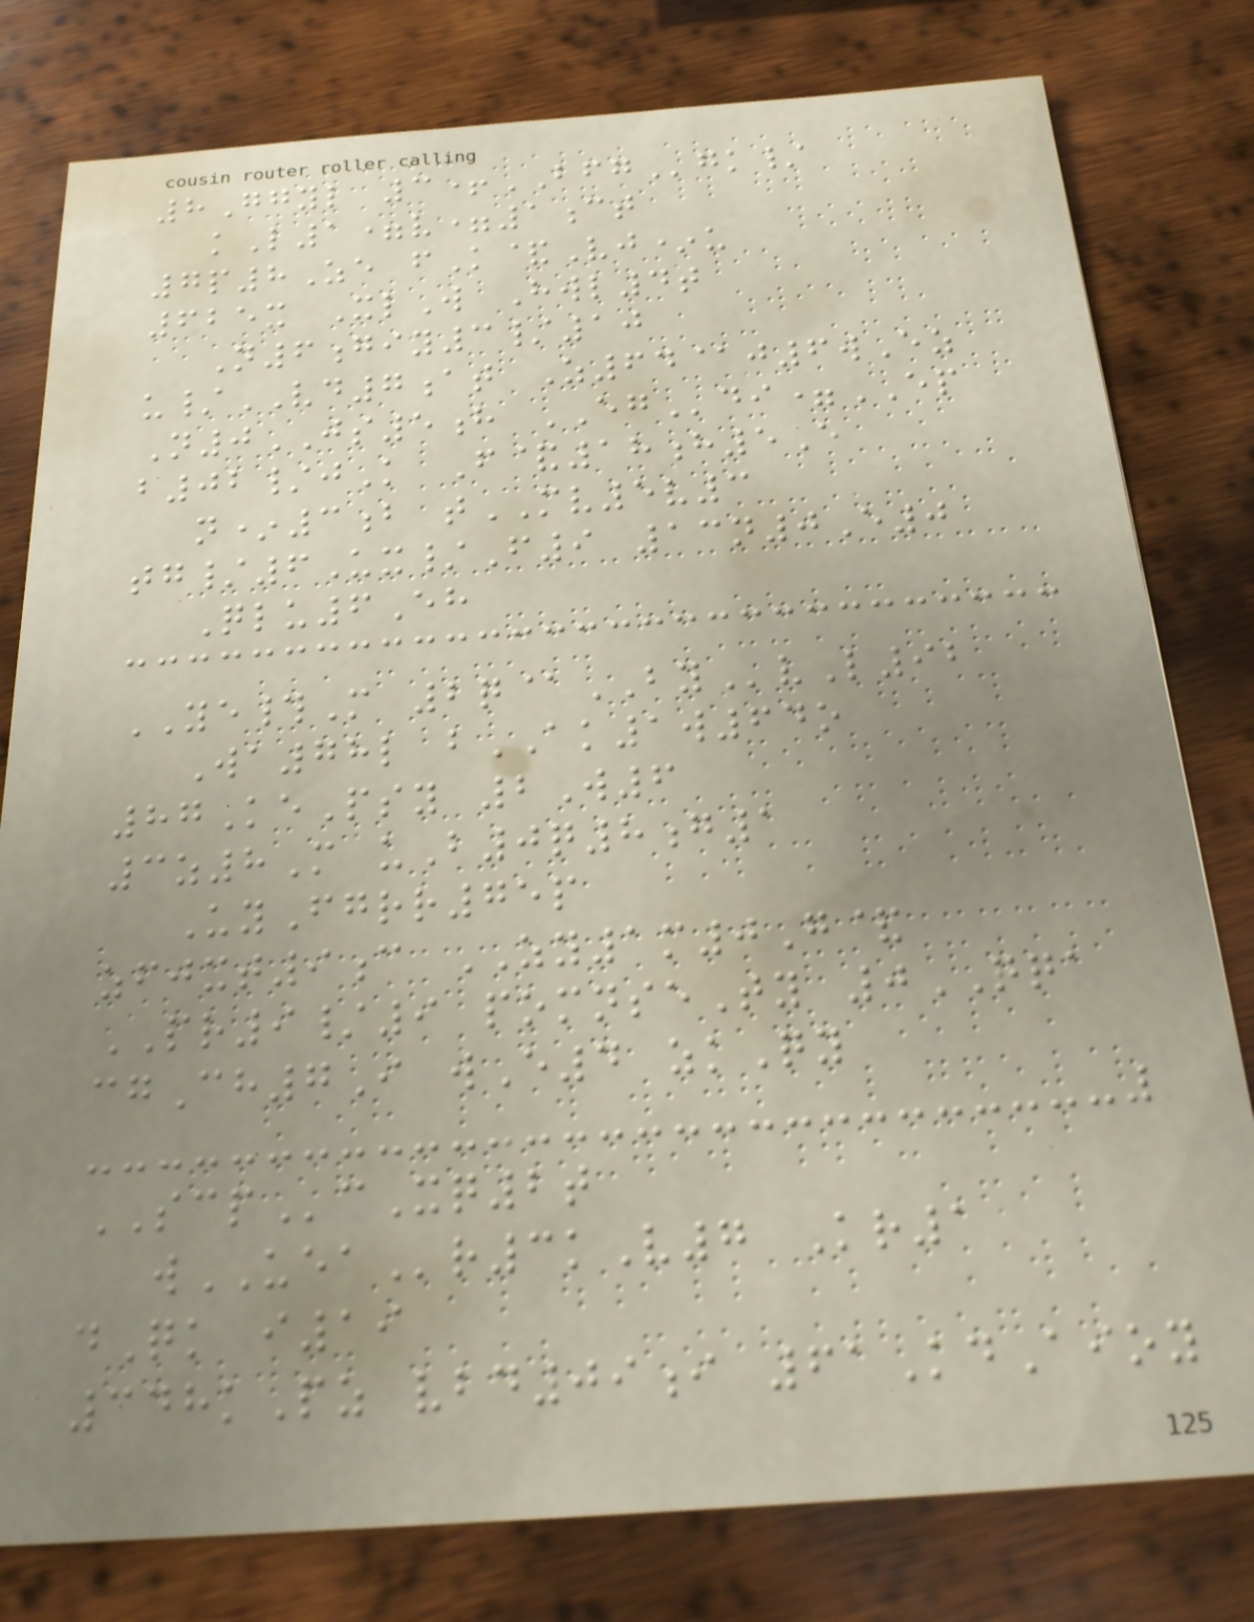8Ggyl 3+BFGgk/
kL1=v=1ct
7p8Ze fK&Vj*u
625x XlW Hwl4t
N6giy3/10
u/VD7at Z64@j6wEz
N0JS5h EGdi=EP
b02/jK F&18h5E
n*3b tMV5v3
tg/6Ux/F9 13n0E0
Qlu6Eh
YE#M 2q@BYvL92
Wa78l bAK1w64o
87KePsy 2W6
3z8M uB0q8g1
UyFgrr75p
zfjxt9c ZY1m0G&
PR9/9 pomnseTy 0QQA
cgCh7I wE4 zkQy
SCPcXq2t
wUEAr3kV7 Kr1
dQk i19
348kPz vbd09i 61KdAioy
